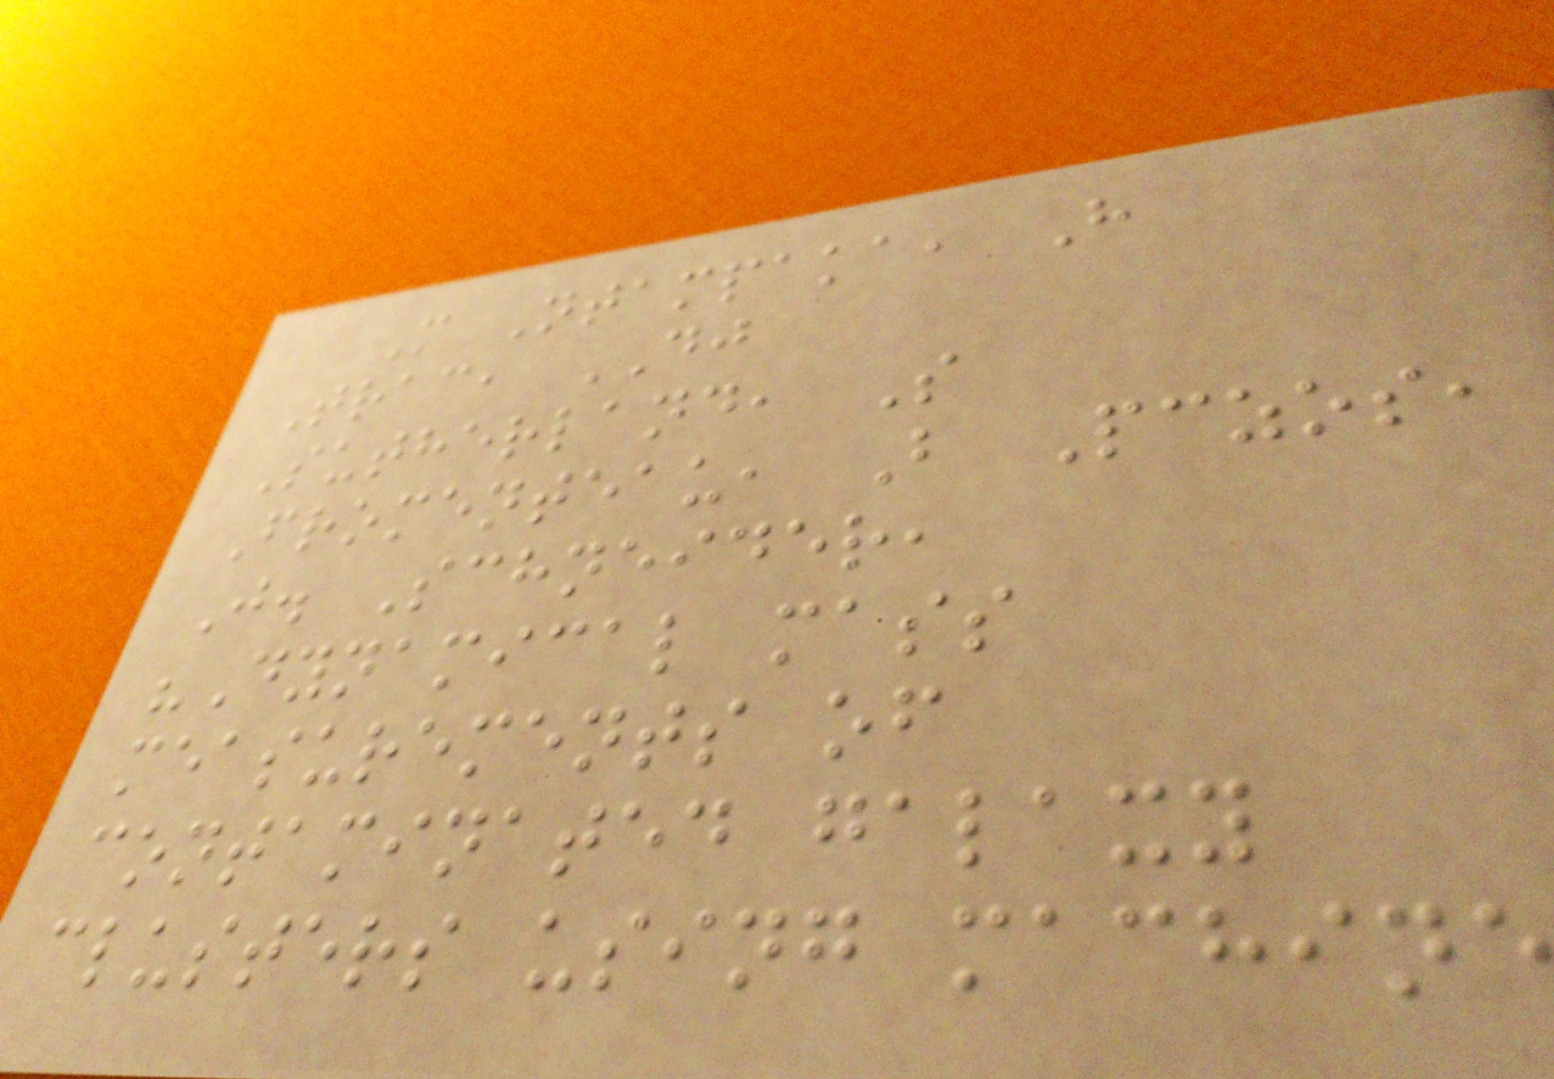M Ntampaka, H
Trac, DJ
Sutherland, S
Fromenteau, B Pczos,
J. Schneider,
"Dynamical mass
measurements of
contaminated galaxy
clusters using machine
